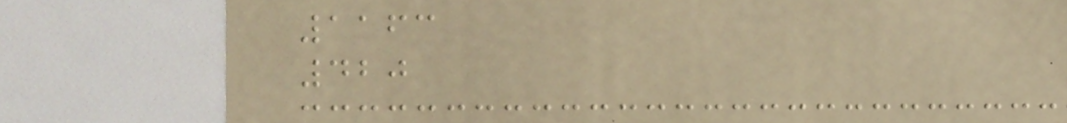1163
420
